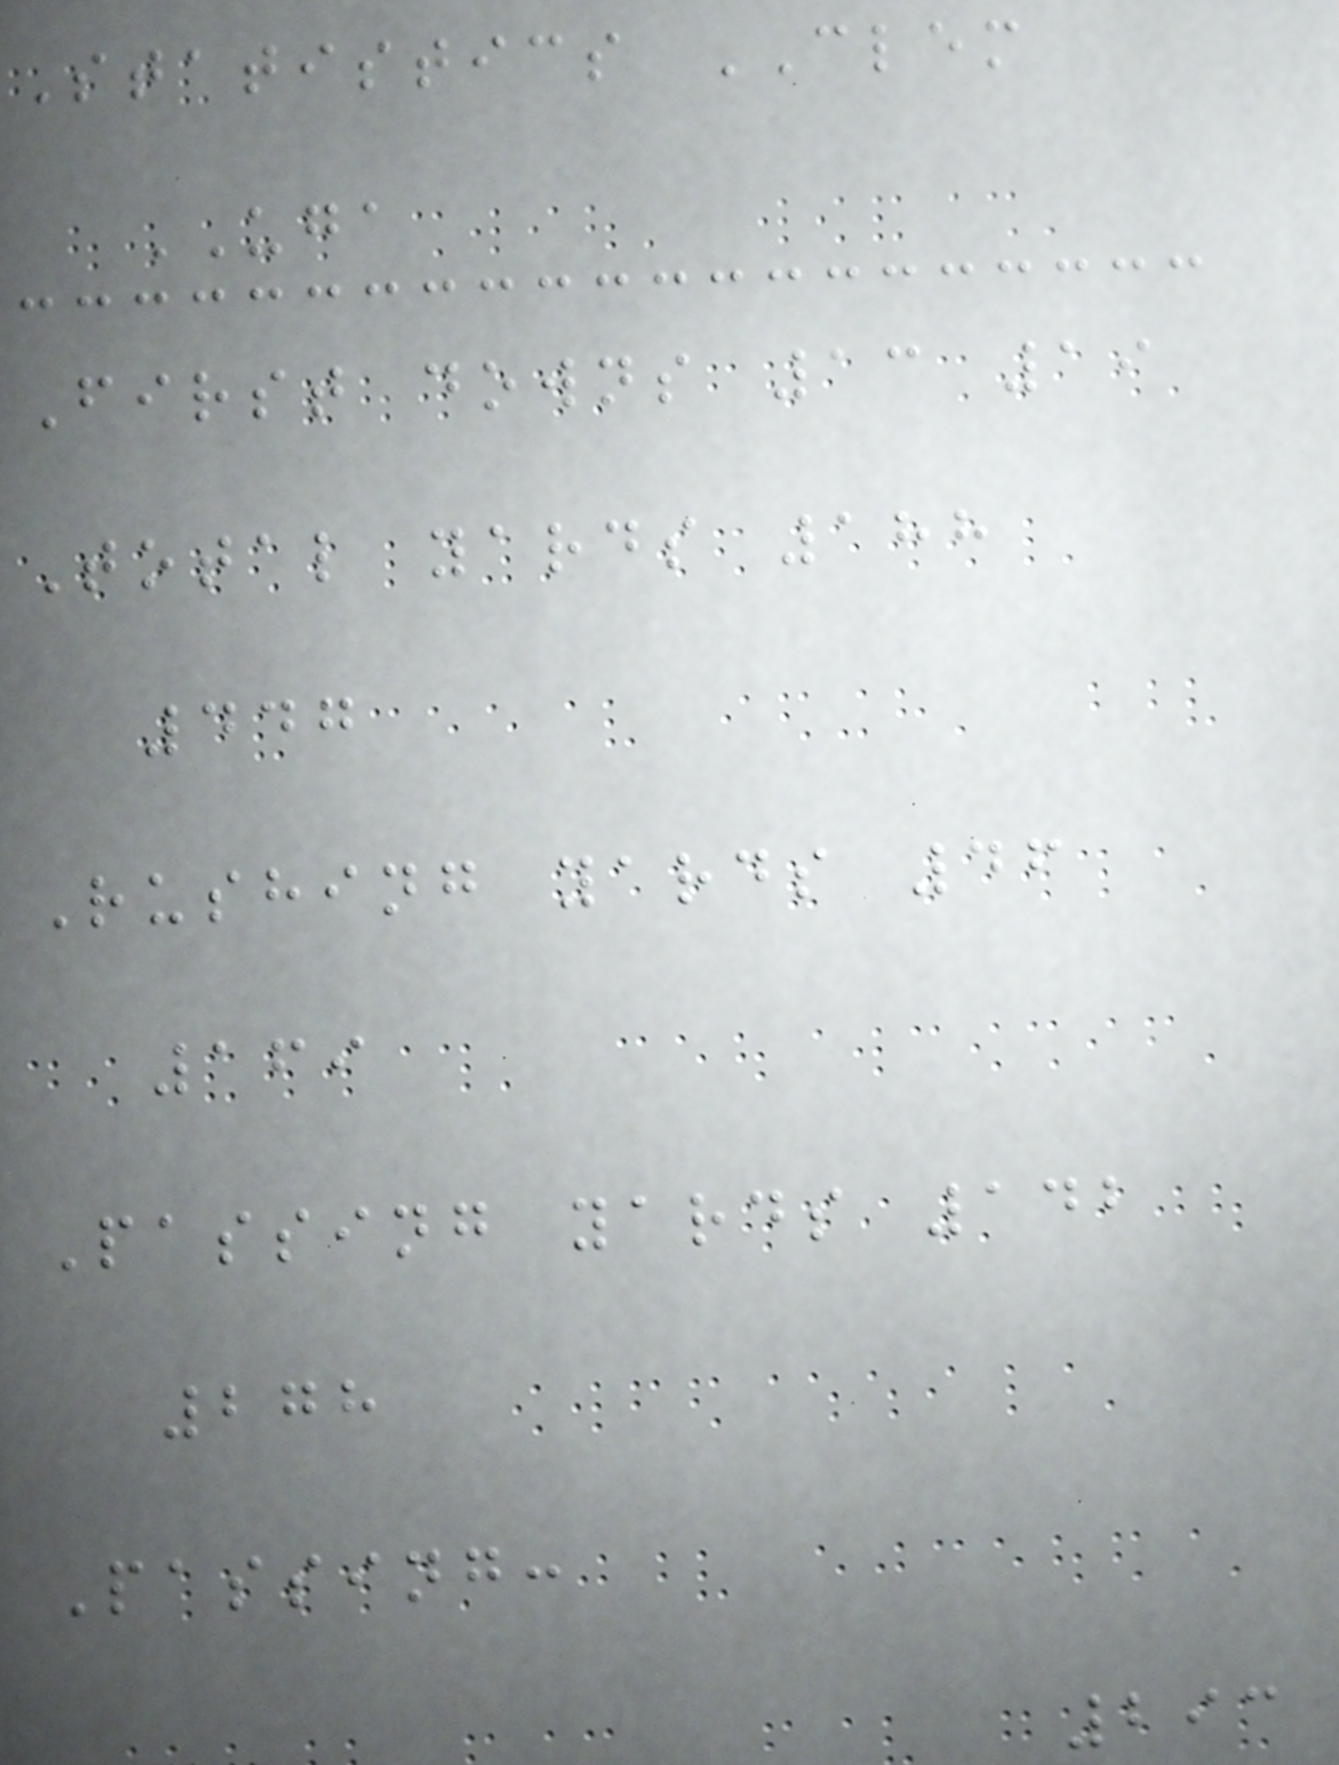Statistics CLEM
UGA
First downs 13 19
Total yards 188
447
Rushing yards 46
169
Passing yards 142
278
Passing:
293
